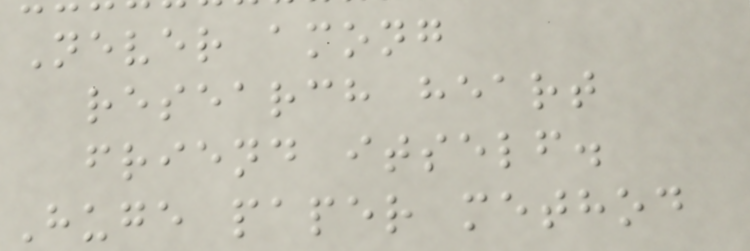Never among
research heart
friend itself.
Huge paper method
